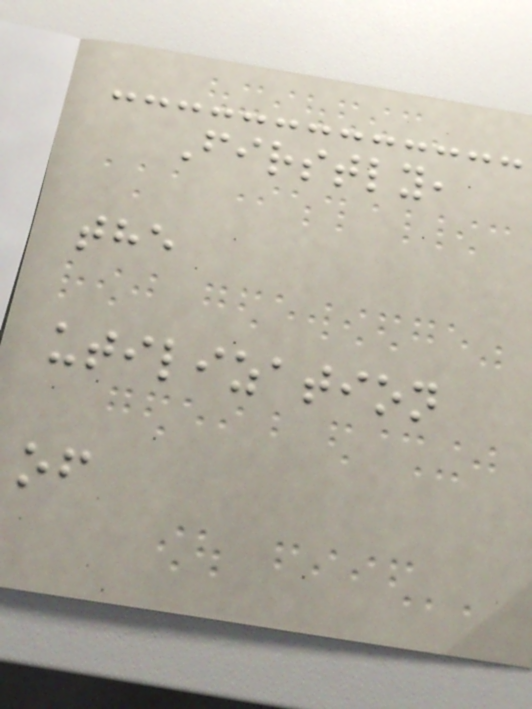Firstly,
the
utilization
of
